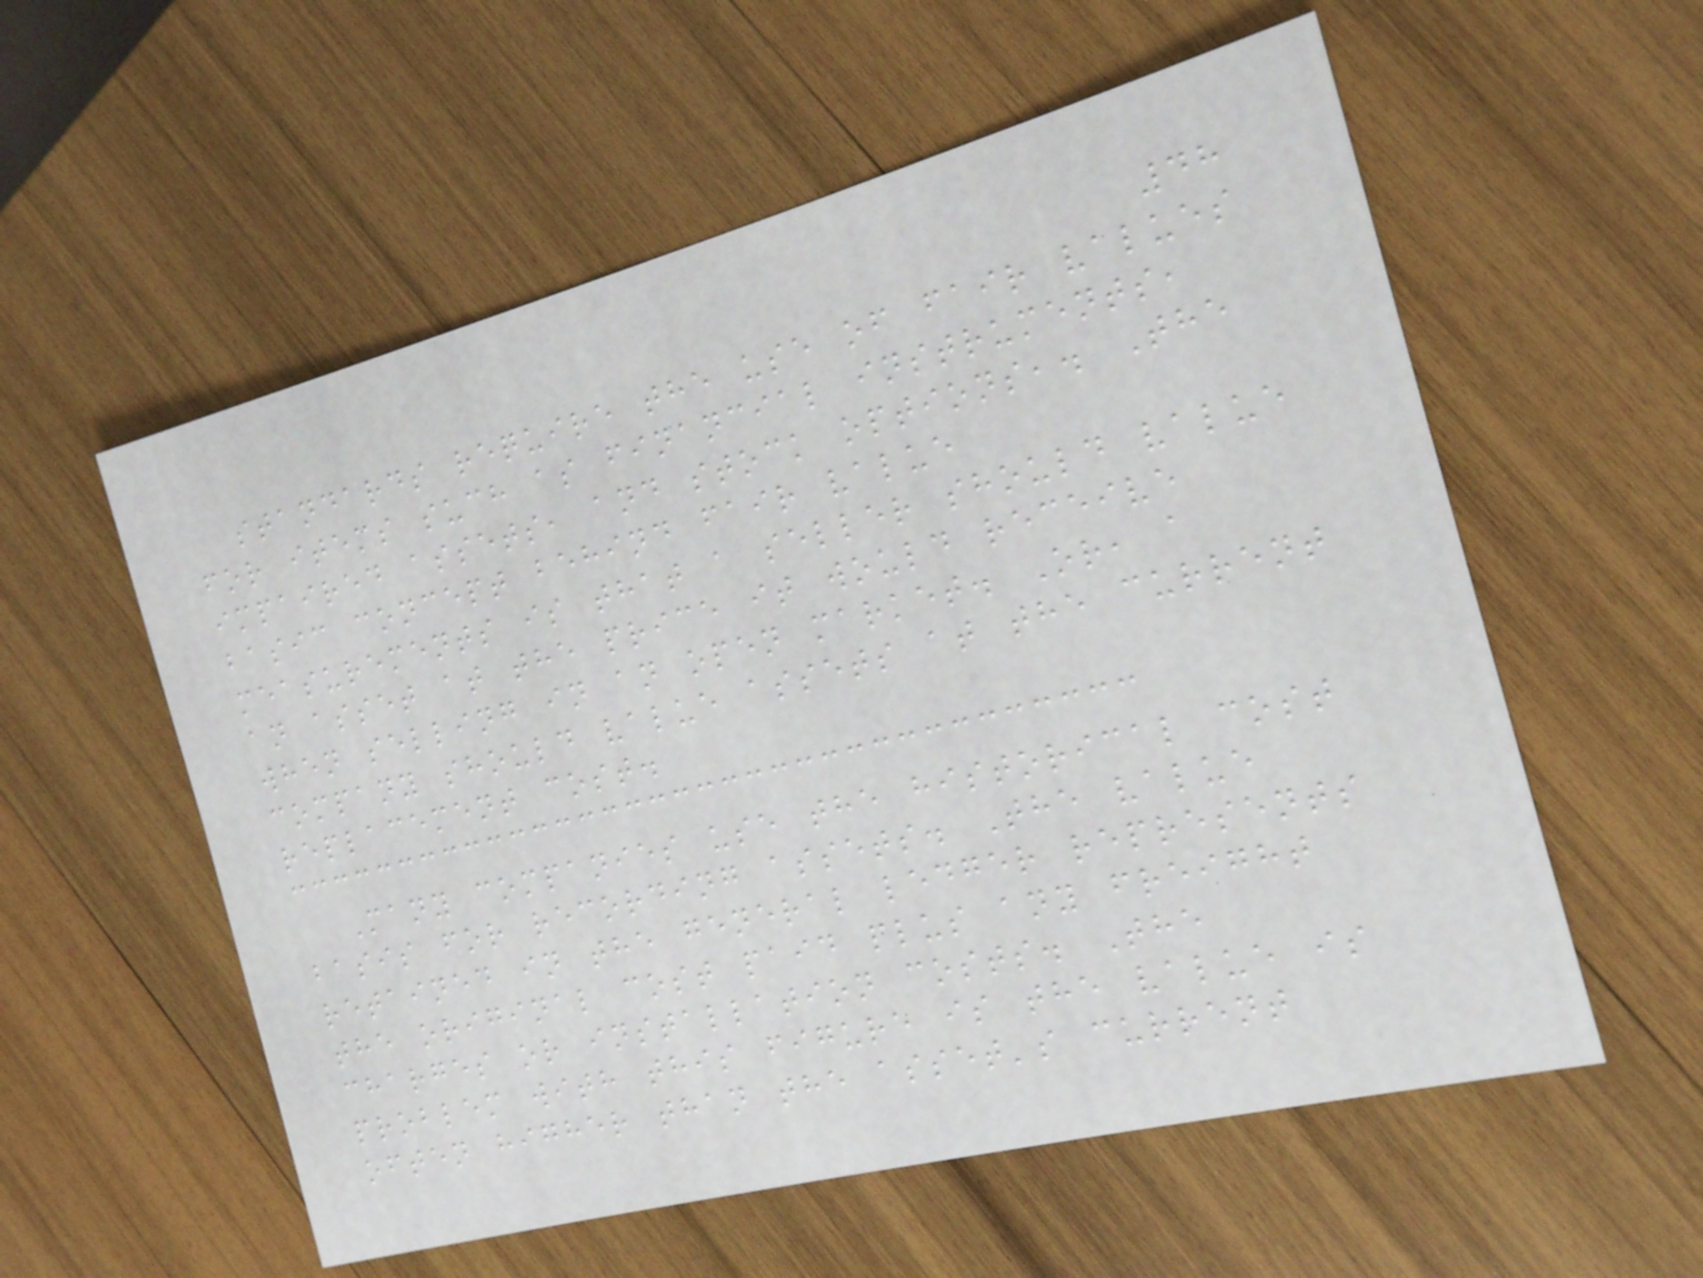48
standards require the use of fair values
for items such as financial instruments,
impaired assets, and stock options,. The
basic concept behind fair value
measurements is that a seller should value
an asset at the price it would receive
when selling in an open market. Or, a
company should value assets at the current
replacement cost.
Many companies use the historical cost
basis for recording assets. The value
retained in the general ledger represents
the original cost paid plus any freight
charges or installation costs. The
problem with this figure is the value is
often higher than the asset's current
